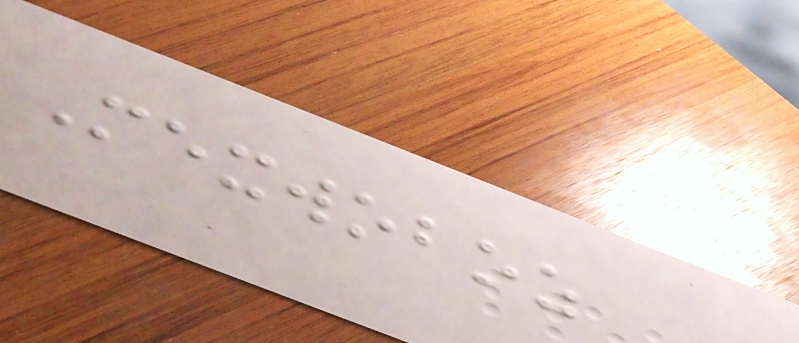Mexwoboz
